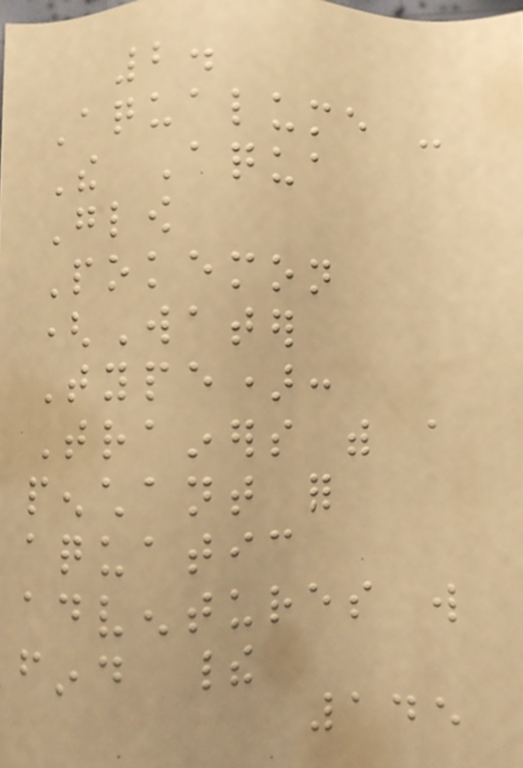2.
Aqualume -
The Aqua
Glow
Pokemon
(Water
Type):
Trainers with a
penchant for
aquatic
adventures will
find their
145
